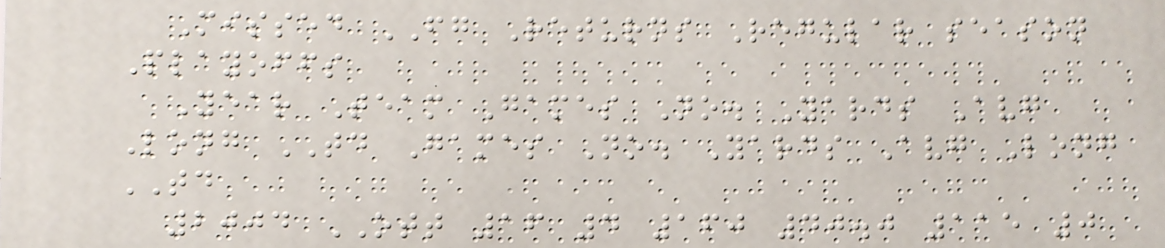Missed FG Returns Regular season
Playoffs
Year Team Games No. Yards Avg
Long TD Games No. Yards Avg Long
TD
2004 OTT 16 4 160 40.0 115 0
